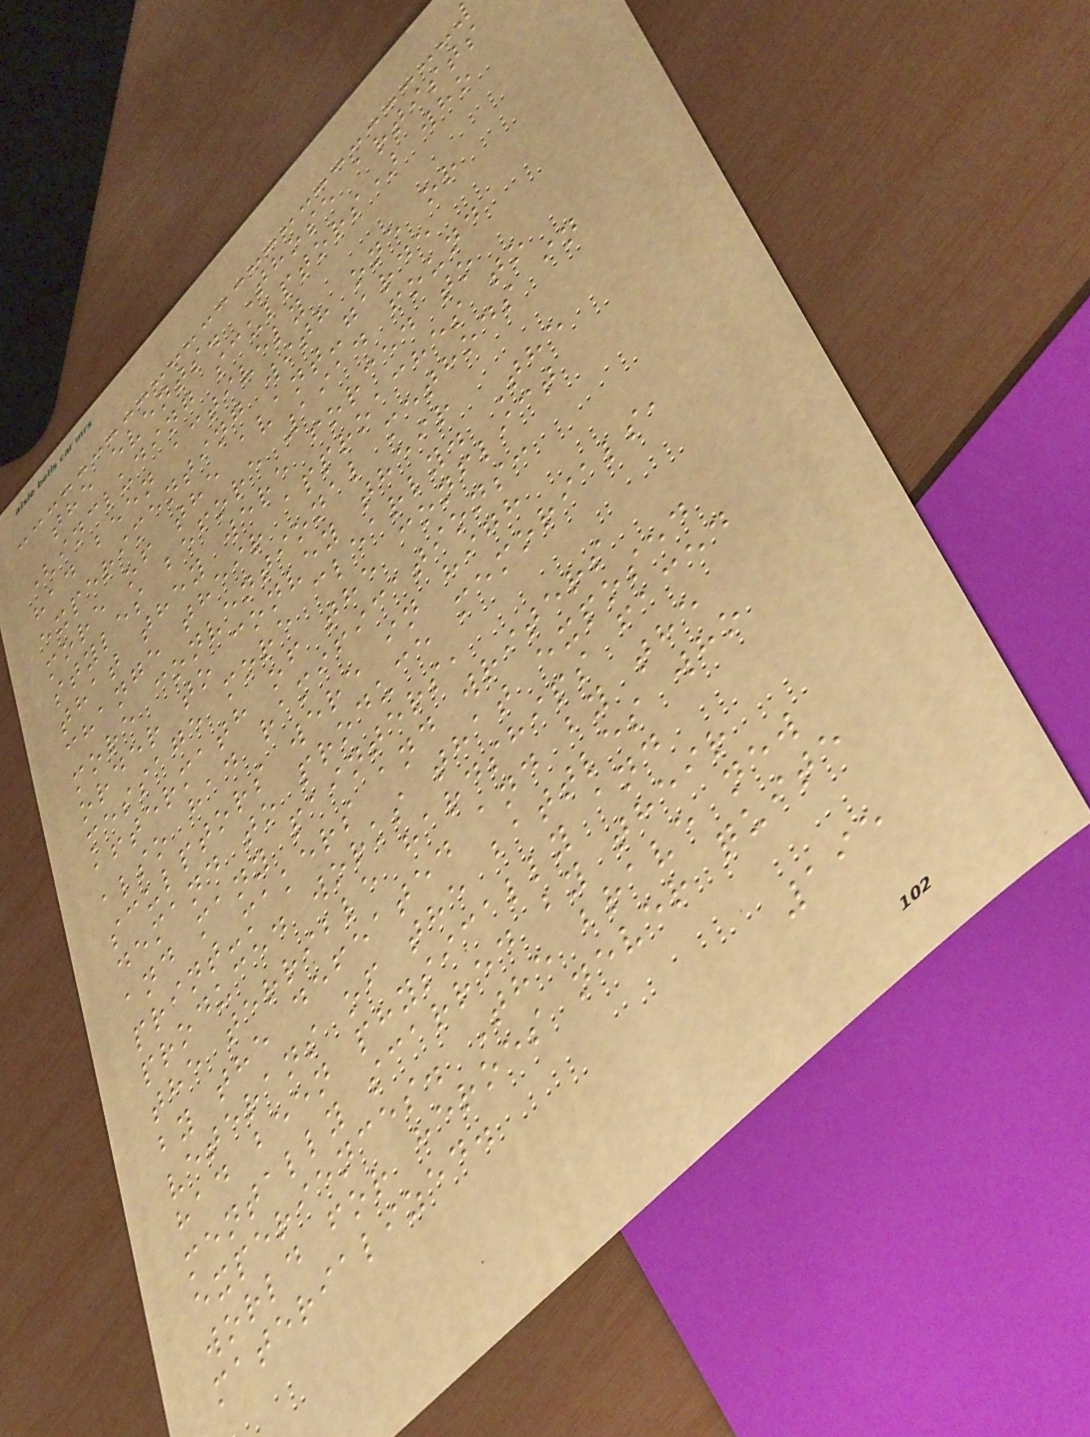the events. Those artists
(including sculptors) who
had been actively
experimenting with one or
more of the avant-garde
styles before 1914 found
that they were forced to
change their approaches to
more conventional methods in
order to convey their
message more clearly. The
aftermath of the conflict
also had ramifications:
sculptors were in high
demand to produce memorials,
and many painters,
print-makers and writers
produced works that exposed
the terrible hardships faced
by the defeated and by the
veterans of the battles who
had been physically and
mentally scarred by their
experiences. The brave new
world for heroes never quite
materialized.
195
